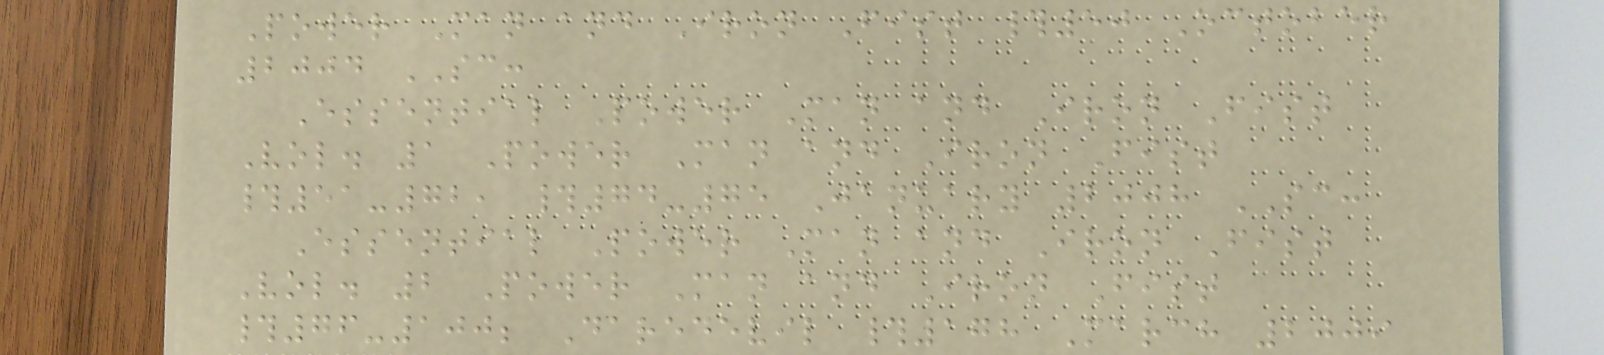Power Man and Iron Fist #50 October
2004 SC:
Essential Power Man and Iron Fist
Vol. 1 Power Man and Iron Fist
#51-72, #74-75 January 2008 SC:
Essential Power Man and Iron Fist
Vol. 2 Power Man and Iron Fist
#76-100; Daredevil #178 March 2009
